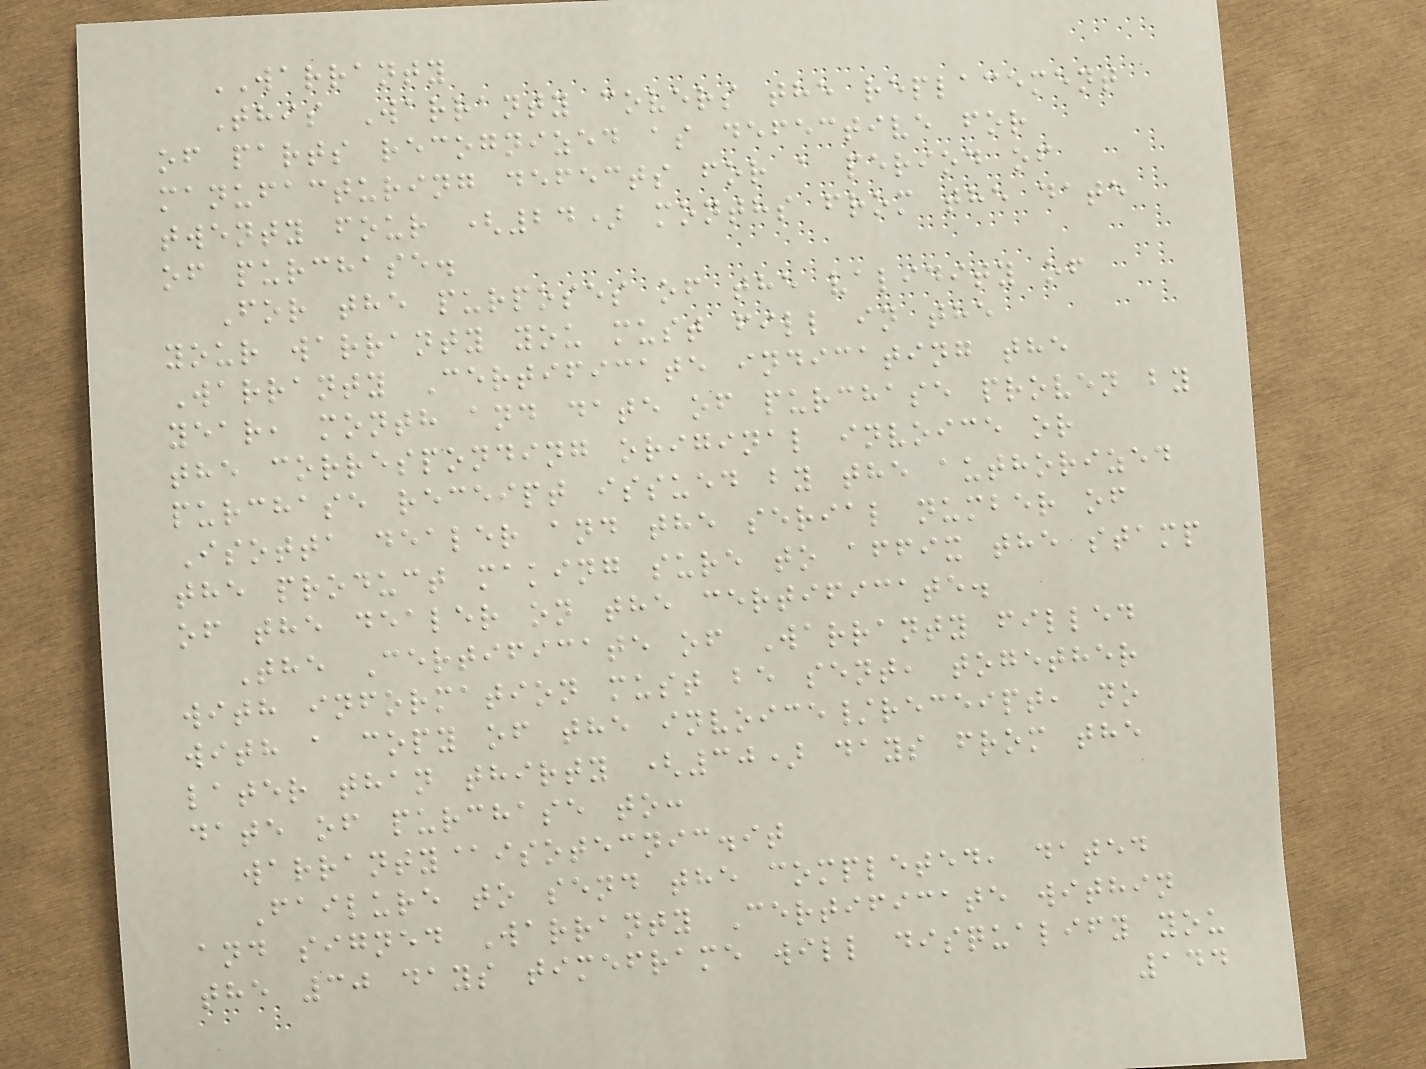WARRANTY
This Warranty covers the replacement
of parts recognized as defective for
manufacturing defects for a period of
twenty four (24) months from the date
of purchase.
For the purposes of the validity of
your warranty you must fill in the
Warranty Certificate indicating the
year, month and date of purchase proven by
the corresponding original invoice or
purchase receipt issued by the authorized
Isotta dealer and the serial number of
the product making sure to affix the stamp
of the dealer on the certificate.
The Certificate of Warranty filled
with information must be sent, together
with a copy of the invoice/receipt, no
later than thirty (30) days from the
date of purchase to:
warranty@isotecnic.it
Failure to send the completed, dated
and signed Warranty Certificate within
the 30 days timeframe will disqualify you
144
